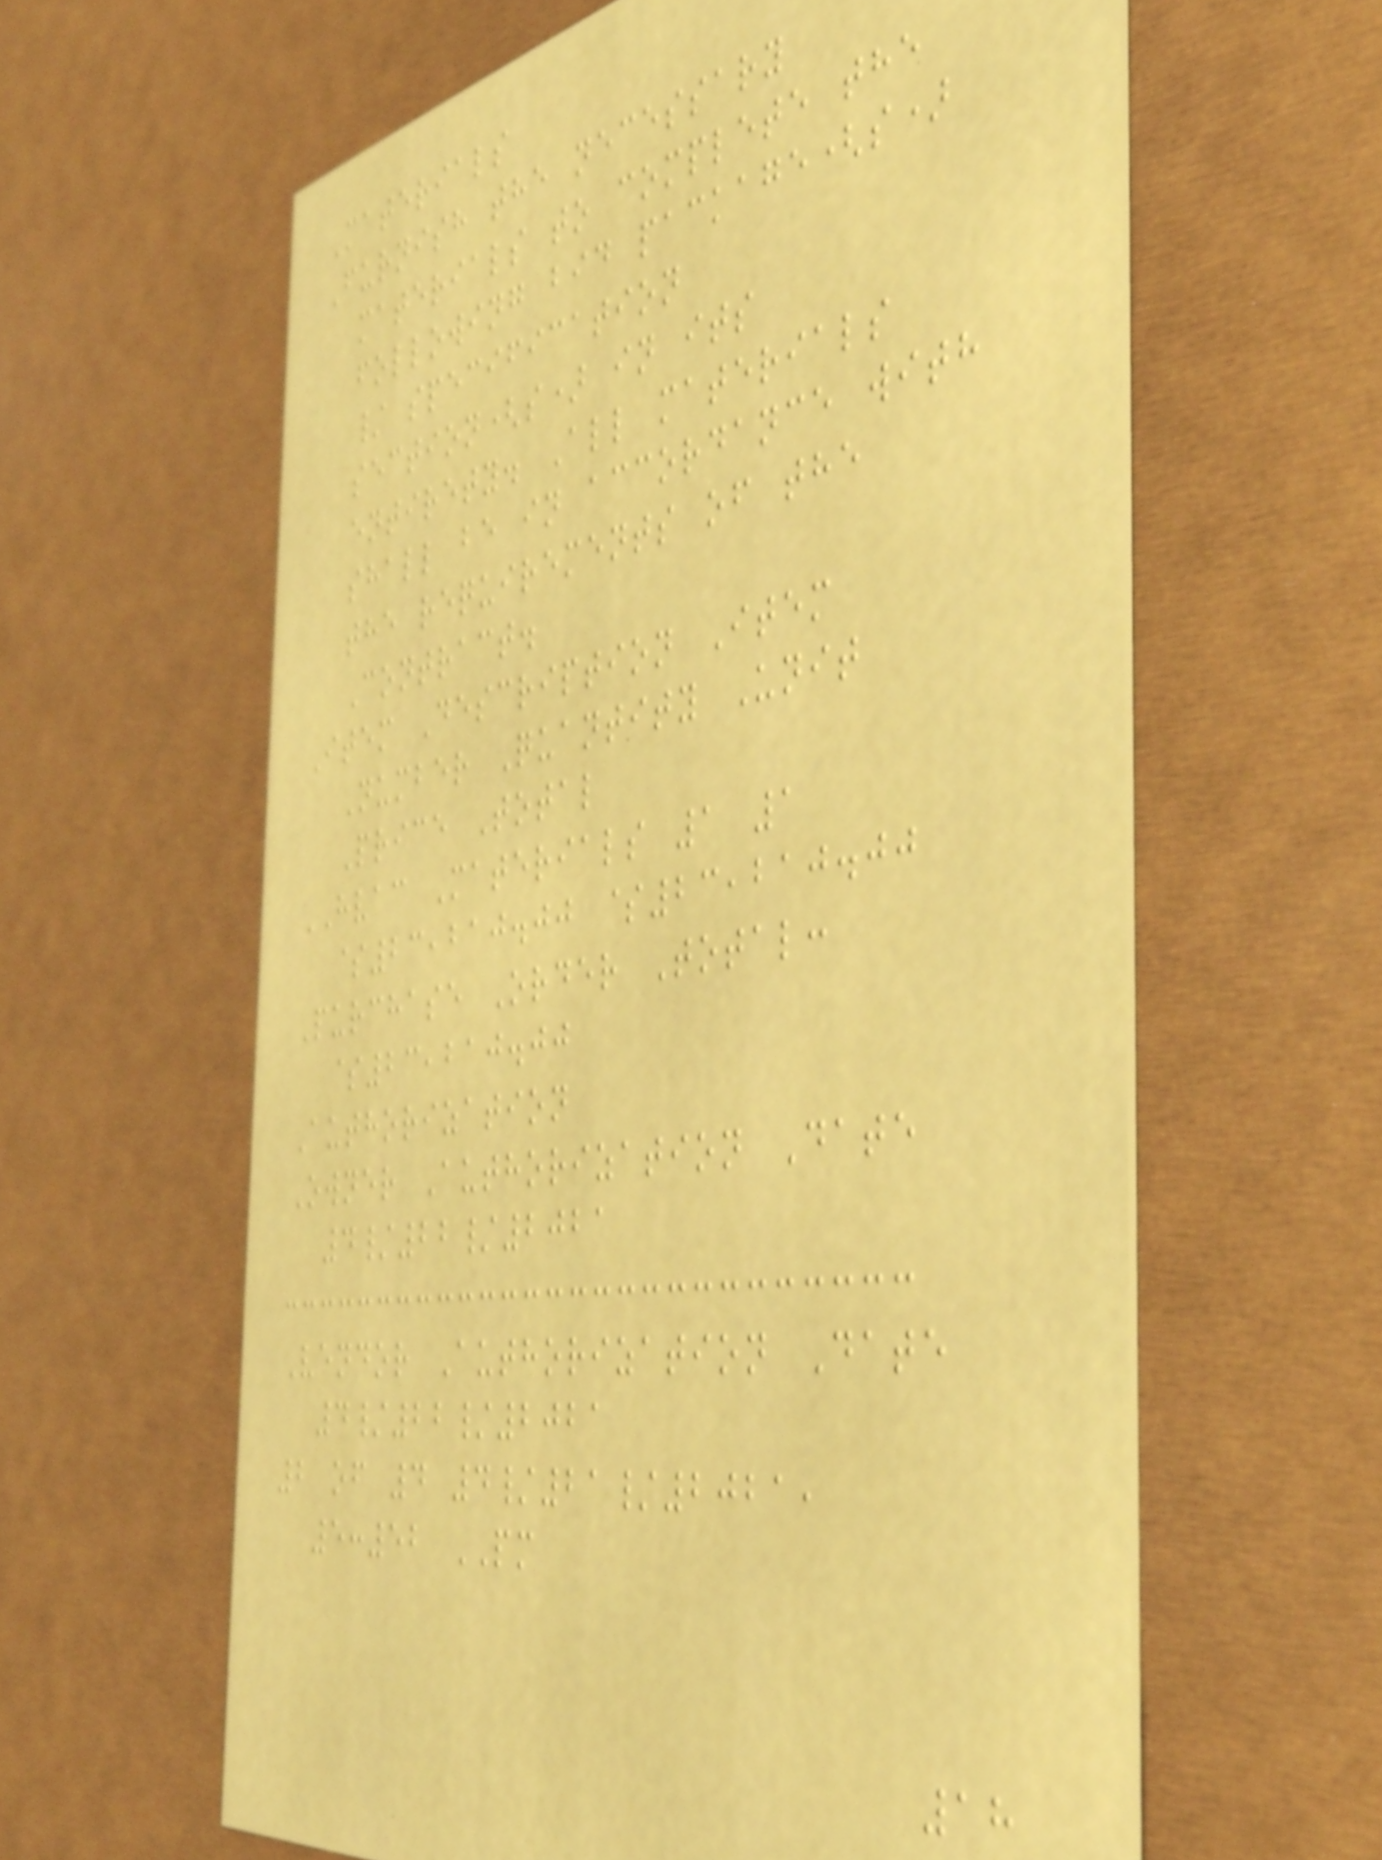Materials
Furnish the necessary
materials to complete the
following bid package(s)
/ specification
section(s) in its
entirety. All materials
shall be in accordance with
the requirements of the
Contract.
Item Description Item
Number Quantity Unit
Price Total
HVAC Materials 1 1
$23,210.00 $23,210.00
Purchase Order Total:
$23,210.00
Authorization
Owner Authorization Date
4/22/2021
Vendor Authorization Date
4/22/2021
2 of 4 4/21/2021,
5:52 PM
18
